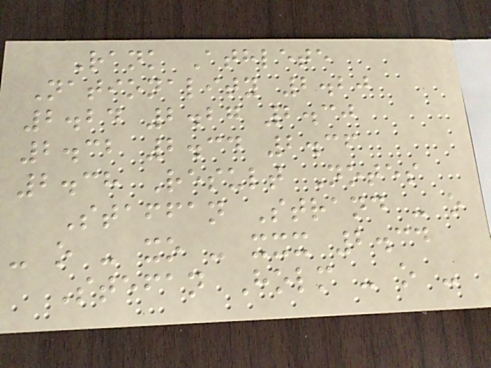Rank Athlete
Nationality 2.20
2.24 2.27 2.30
2.32 2.34 2.36
2.38 Result Notes
Staffan Strand - o
- o - xo - xxx 2.34
Stefan Holm - o -
